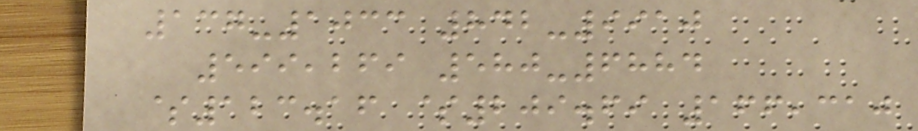137-1033 842-9910
599,269 580-6884
$123.16 $209.69 166,310
